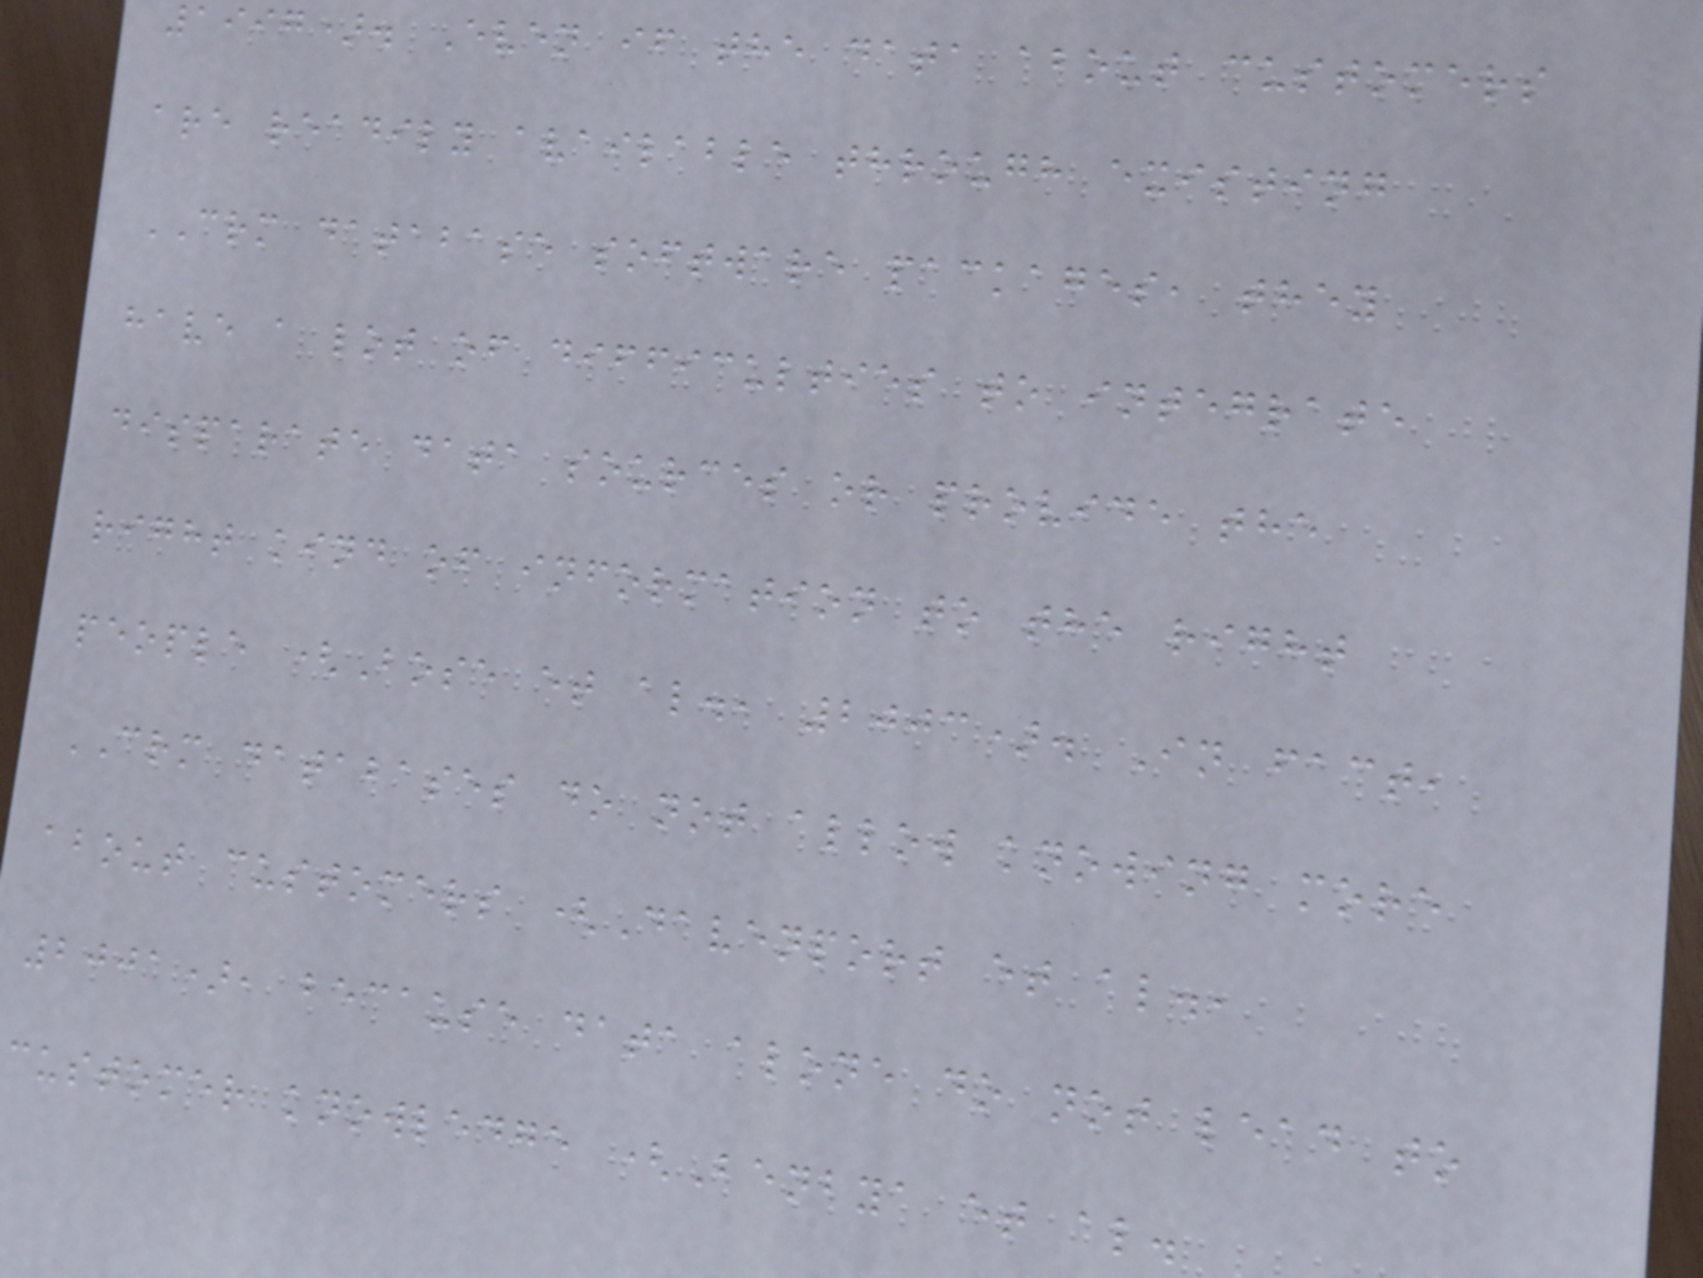1997). Even if the data about customers
are readily available through existing
CRM database software packages, they
have a lot of difficulties to integrate
disparate data sources or provide the
right kind of information to the right
people (Bose et al., 2003). In fact,
CRM databases do not allow knowing more
about customers (Davenport et al.,
2001), because data alone do not lead to
customer knowledge (Benbya et al.
